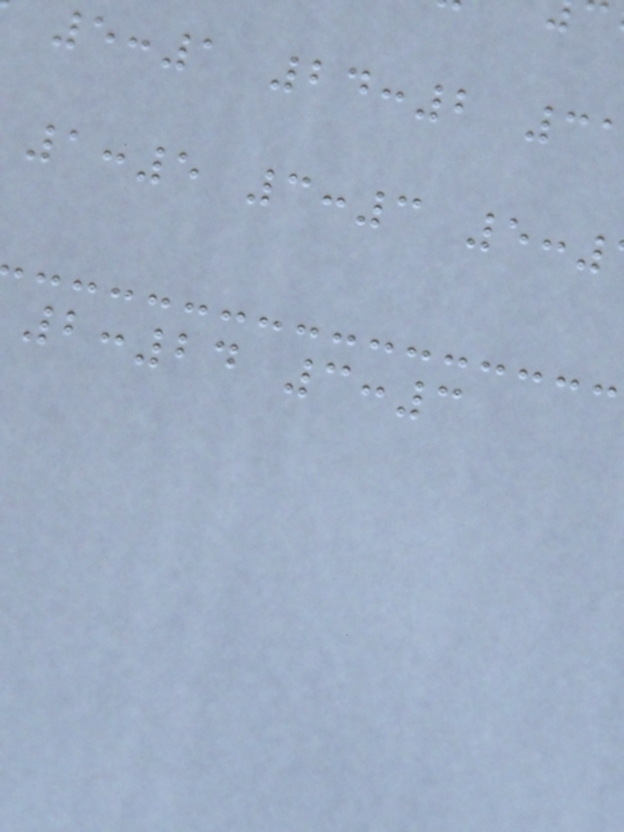5:1 24:2 3
1:5 3:3 5:
2:24 3:3
